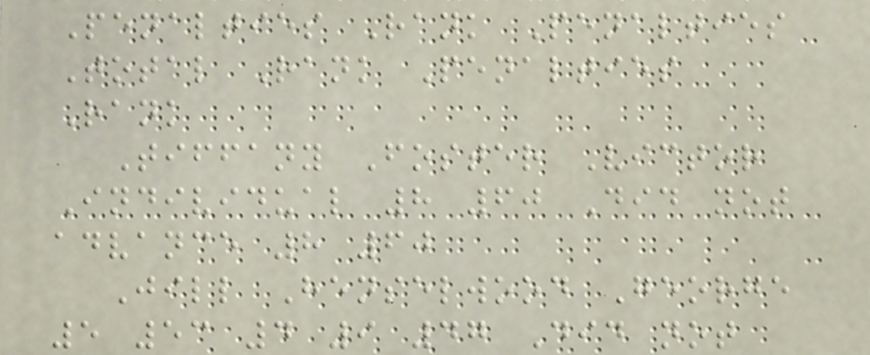Penalties Rank Penalties
Total Rank Penalties
Rank
Tiffany Foster Victor
Individual 8 60 Did not
advance 8 60
Jill Henselwood George
5 53 4 9 47 Did not
